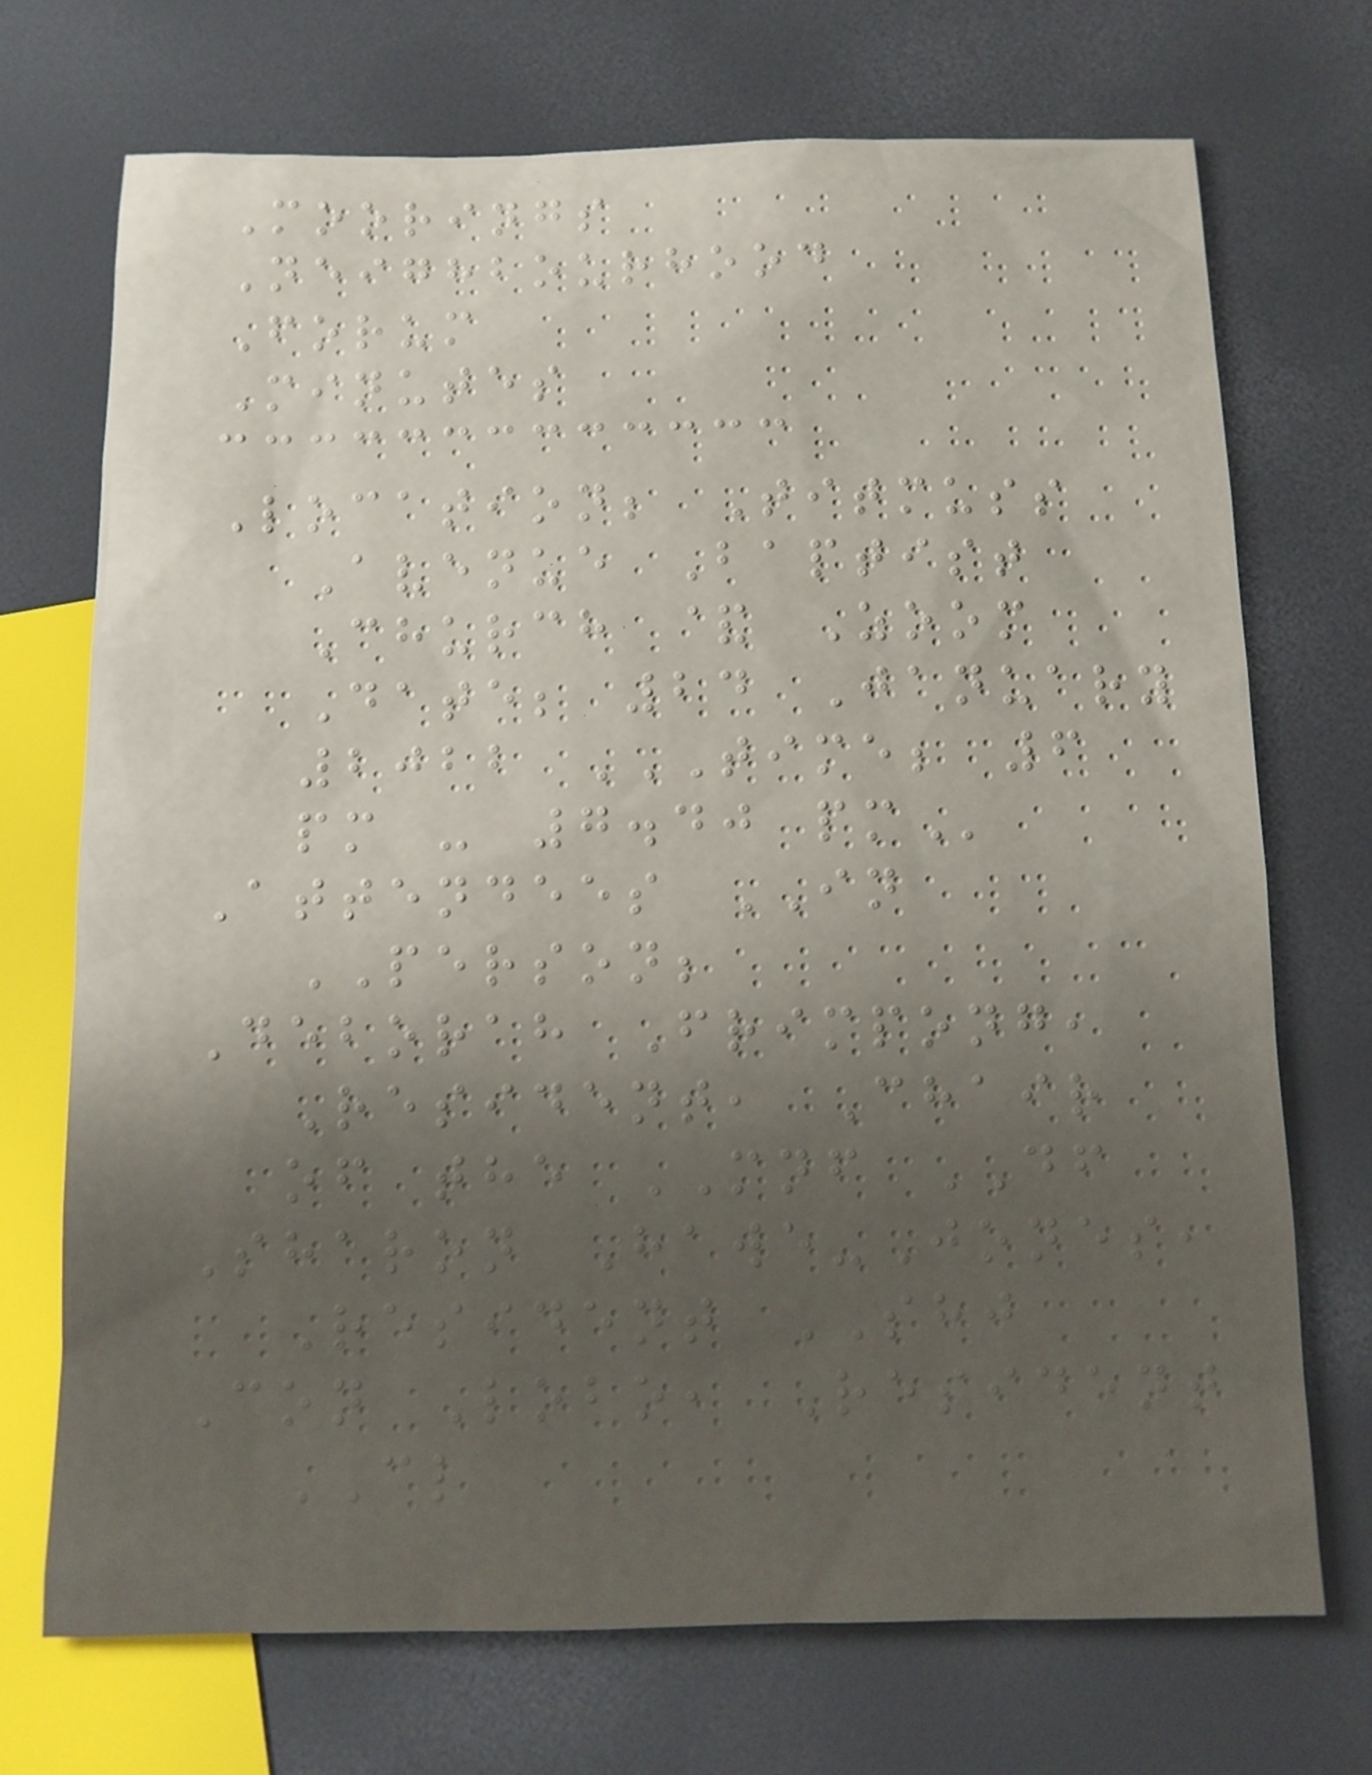Moorings
Neighbourhood
Forum
Minutes
Location; Titmuss
Avenue Baptist
Church & Zoom
Date; 24 January
2022 TIME; 6
PM - 7.40 PM
Attendees IN
PERSON;
Deborah Frimpong,
Resident, Chair
of the MNF DF
Sharon Hawe-Jones,
Resident SHJ
Con Lobo, Resident
CL
